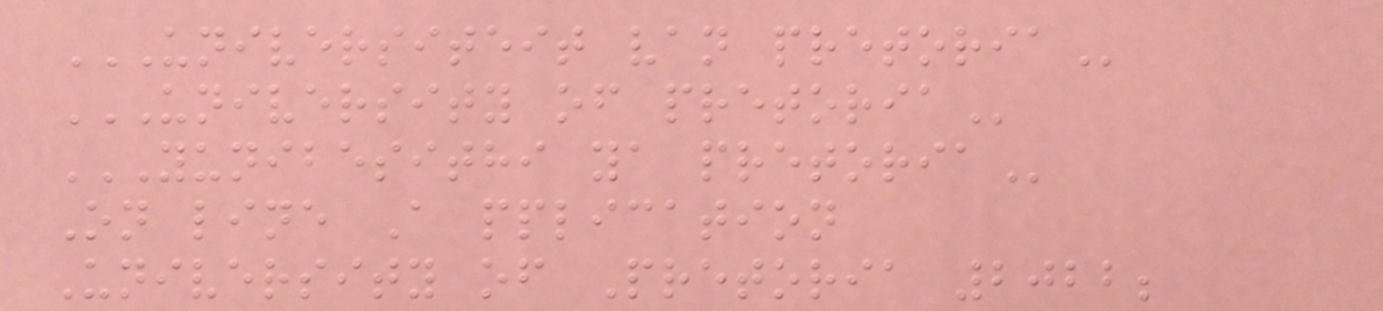UNIVERSITEIT VAN PRETORIA
UNIVERSITY OF PRETORIA
YUNIBESITHI YA PRETORIA
On line A pplication
University of Pretoria 2022;
